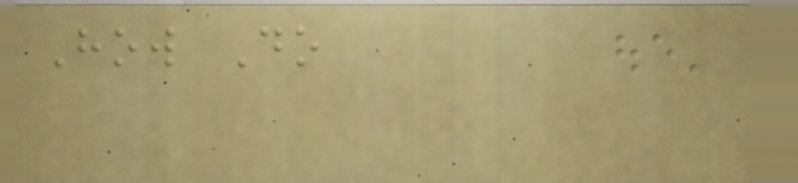How Do
